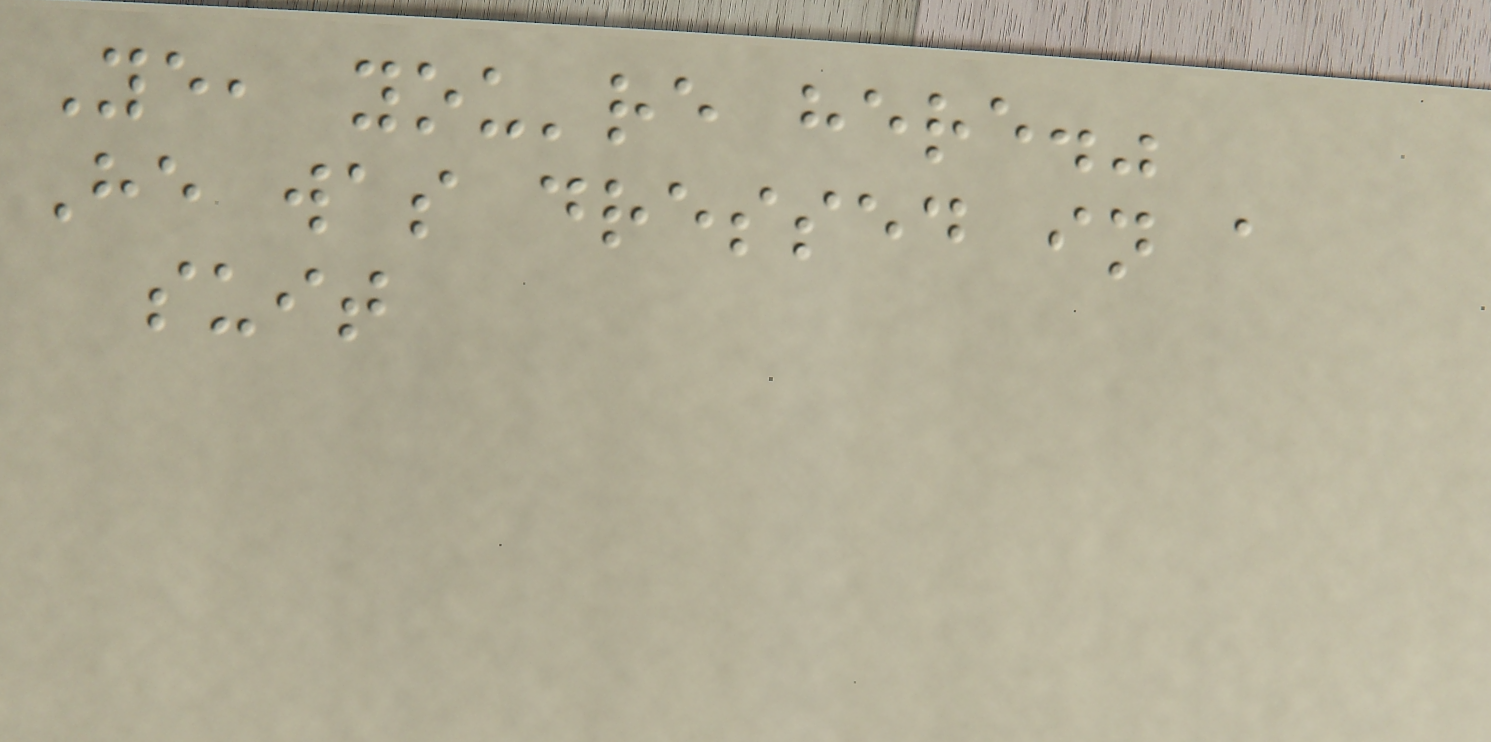Ye, you're here."
He was dressed in a
suit
